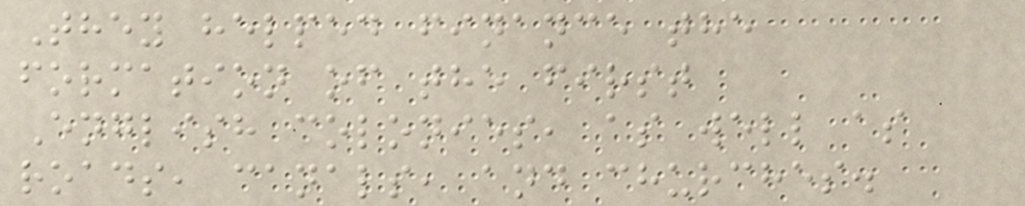They helped finance the
formation of the first
English colonies, as well as
roads, canals, and churches.
